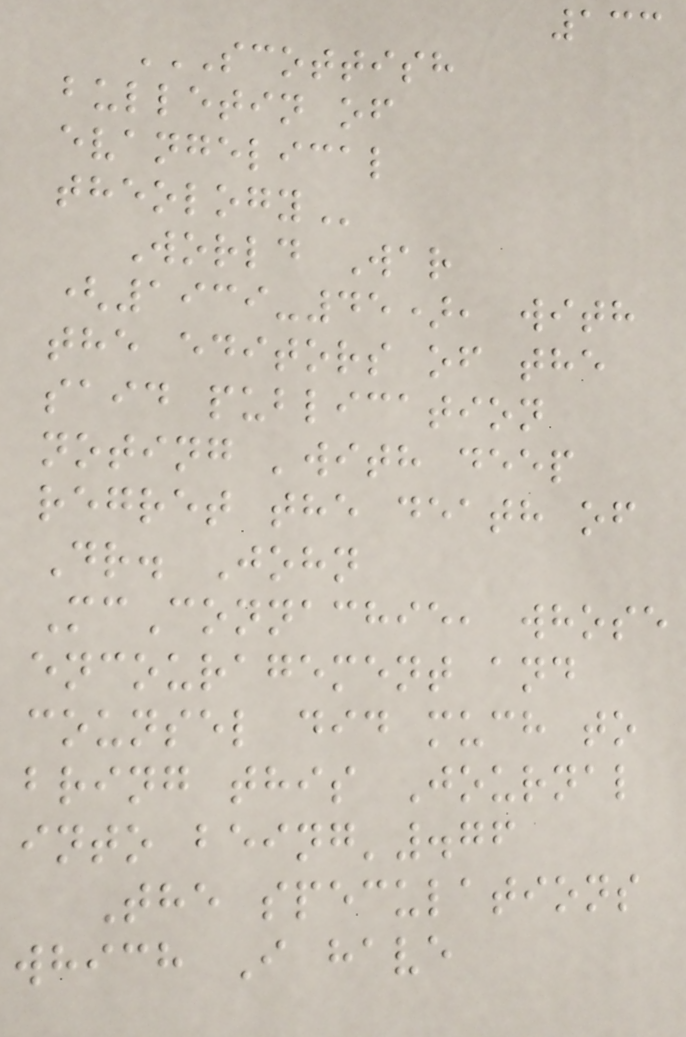133
SCOTTISH
BULLETIN OF
EVANGELICAL
THEOLOGY
World War
(1939-45), with
the editors of the
said publication
noting 'with deep
regret the death of
Dr. John
McConnachie, whose
encouragement and
counsel did much to
bring this Journal
into being'.76
The speculations
which I have
